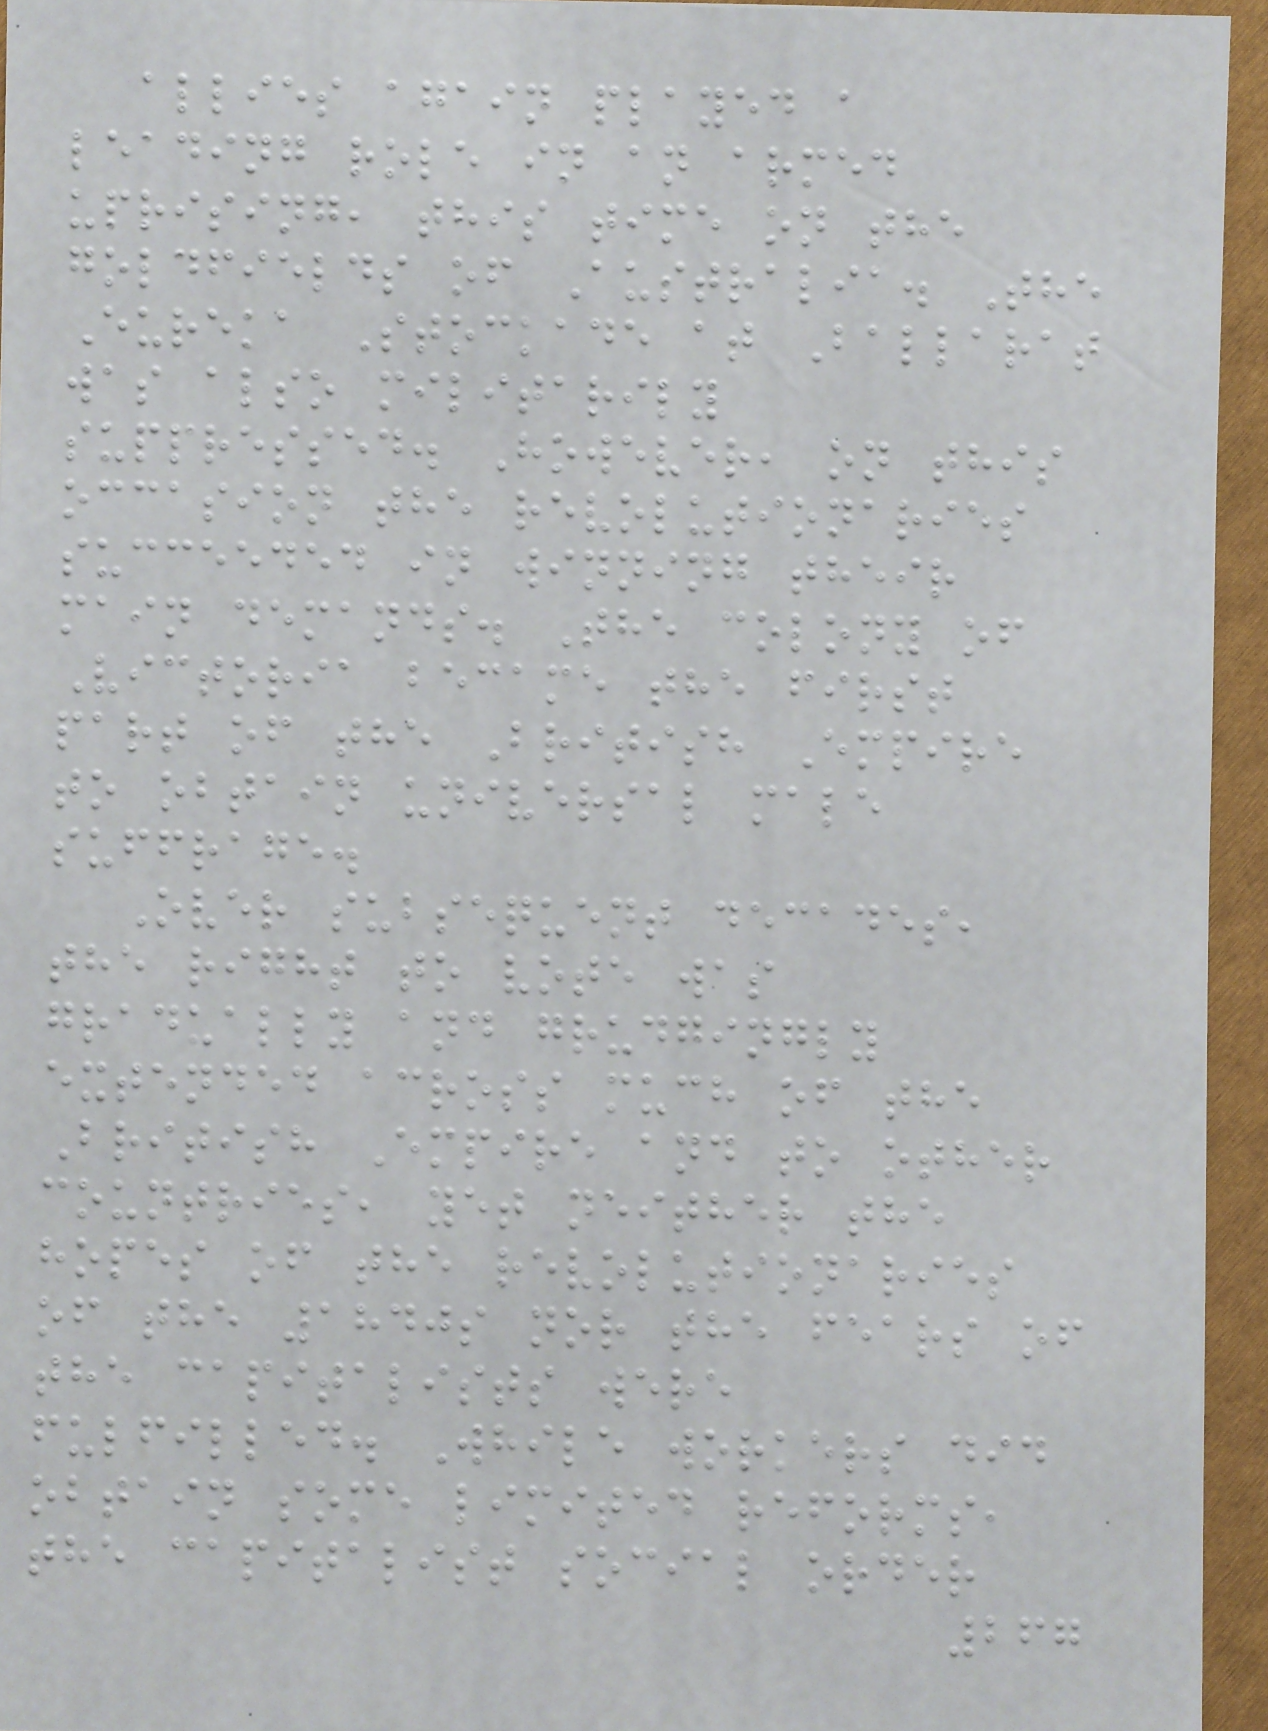allies again played a
leading role in an armed
uprising, this time on the
goldfields of Australia. The
Eureka Stockade at Ballarat
was also militarily
suppressed. However, on this
occasion the revolutionaries
succeeded in winning their
main demands. The colony of
Victoria became the first
part of the British Empire
to obtain universal male
suffrage.
Over subsequent decades,
the right to vote was
gradually and grudgingly
extended across much of the
British Empire and to other
countries, yet neither the
hopes of the revolutionaries
of the 1840s nor the fears of
the capitalists were
fulfilled. While workers did
obtain some limited reforms,
the capitalist social order
267
